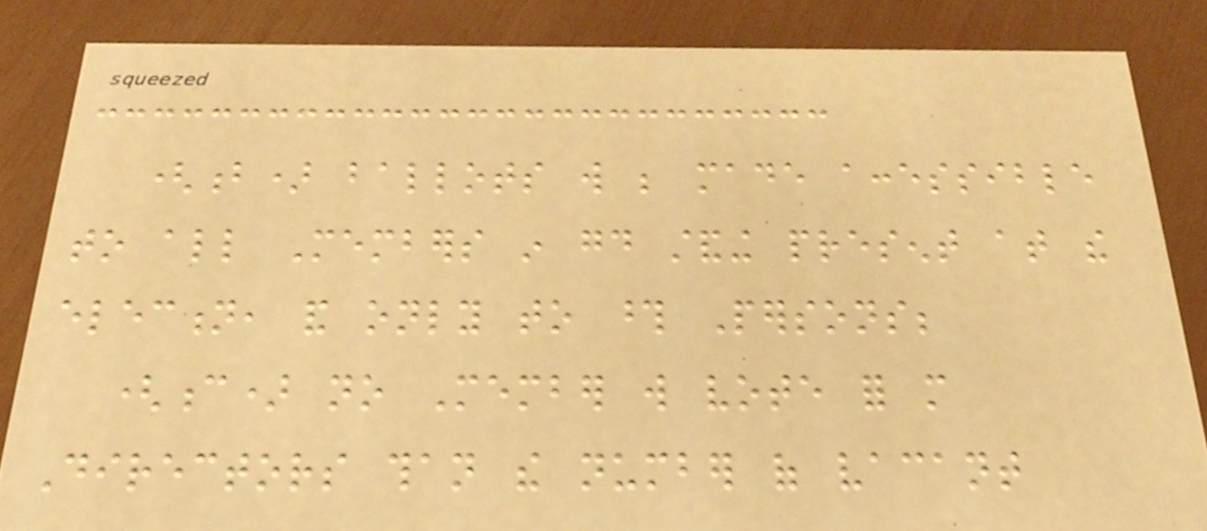(b) ballots will be made accessible
to all Members in good standing present at the
election, and only to those Persons;
(c) no Member will vote for more
Directors than the number of vacant
